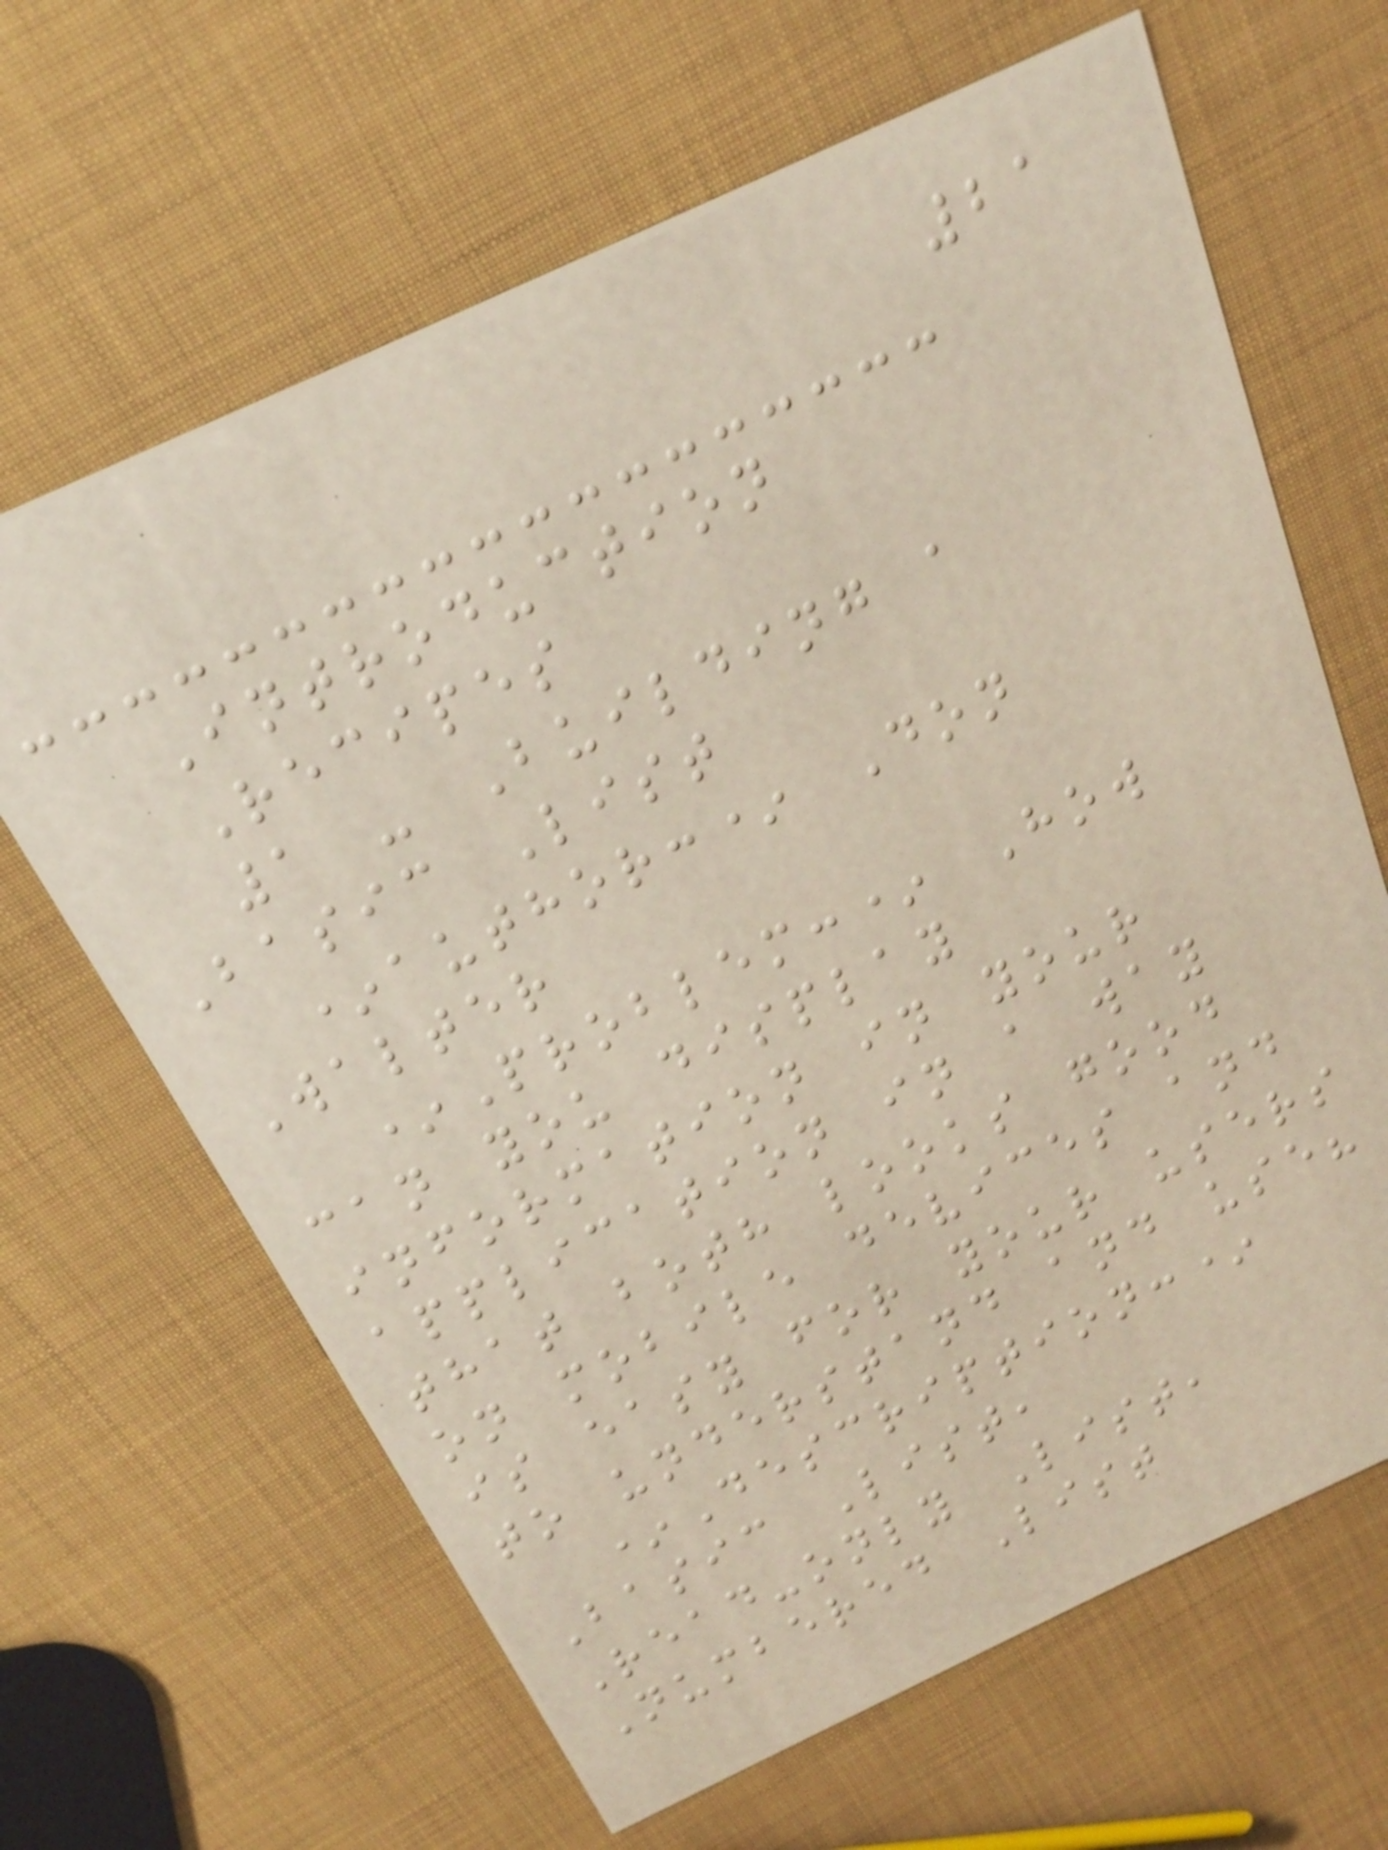21
Introduction
Recipes
1 - Building a
Basic List
*author:* Don
Walter
*Problem:* How
can you display
information in your
application in a way
that both looks good
on mobile devices and
is easy for your users
to understand and use?
*Description:*
Basic List,
Read-only List,
Numbered List
